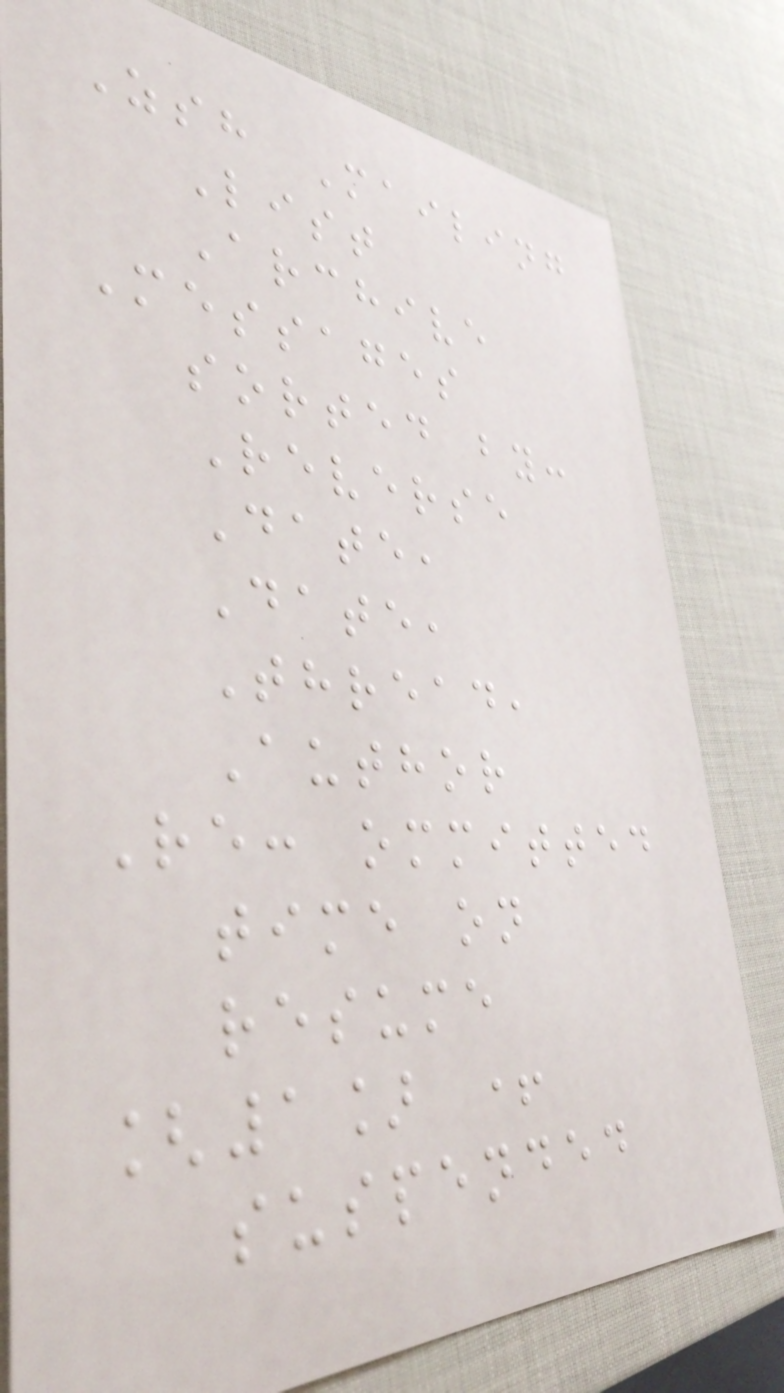Zsh Mailing
List
Archive
Messages
sorted by:
Reverse
Date,
Date,
Thread,
Author
Re: ommitted
time on
resume
[1] +
suspended
